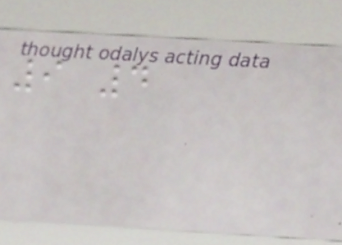9 4
